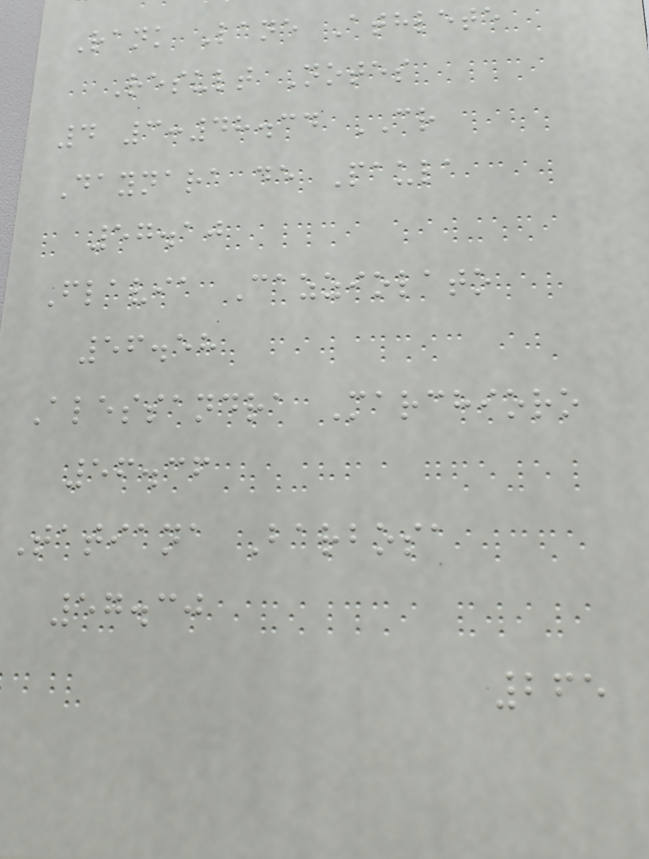Rank Lane Athlete
Result Notes
4 3:48.34 CR
Daynara de Paula
57.10
Flavia Cazziolato
56.58
Alessandra Marchioro
56.36
Tatiana Barbosa
57.30
265
